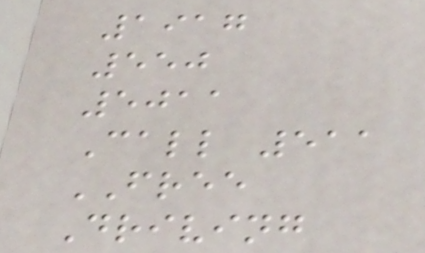1917
550
5011
Call 511
FREE
Driving
